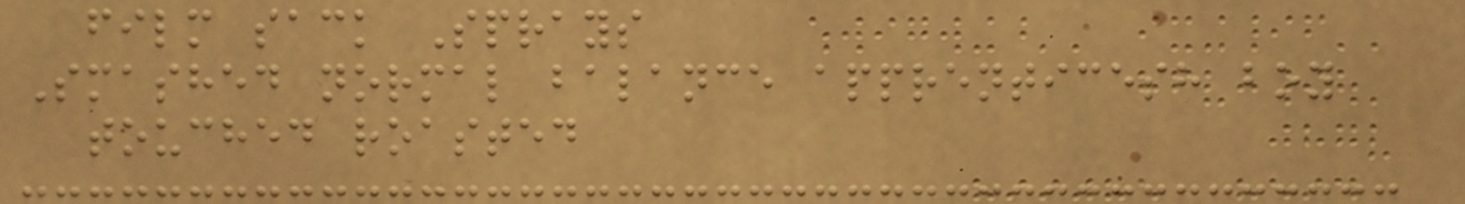film sack Sprays
Smashed normal balance apprenticesh boy
touched roasted
